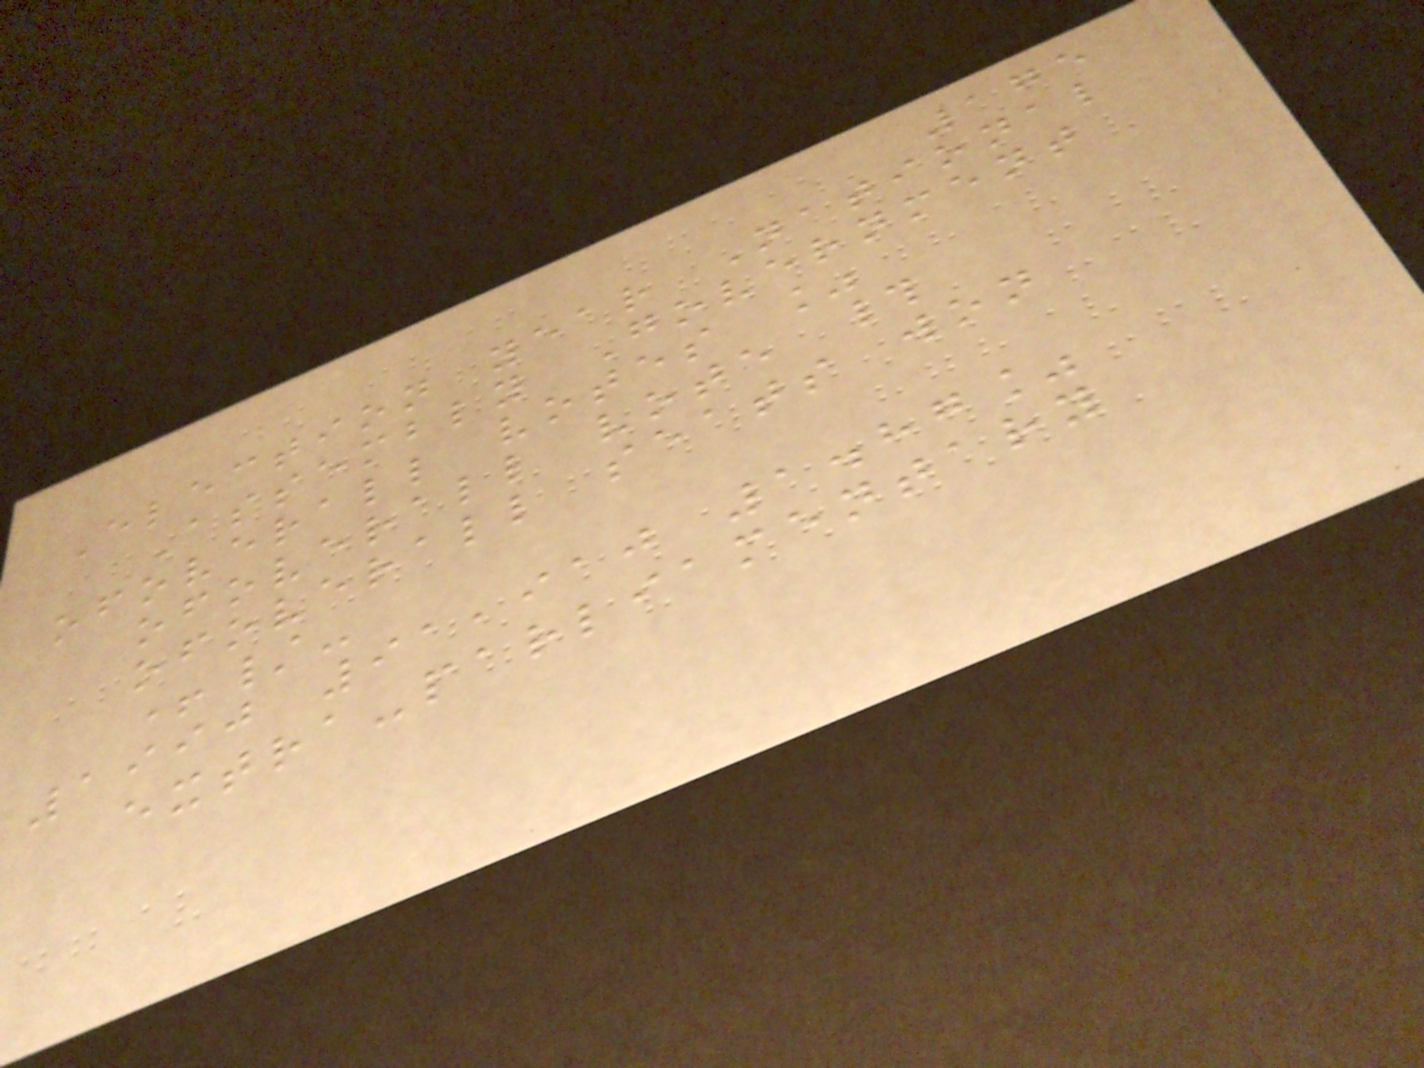175
Election year National
Assembly Government
ofoverall votes %
ofoverall vote #
ofoverall seats won
+/-
1990 91,910 1.87%
extra-parliamentary
